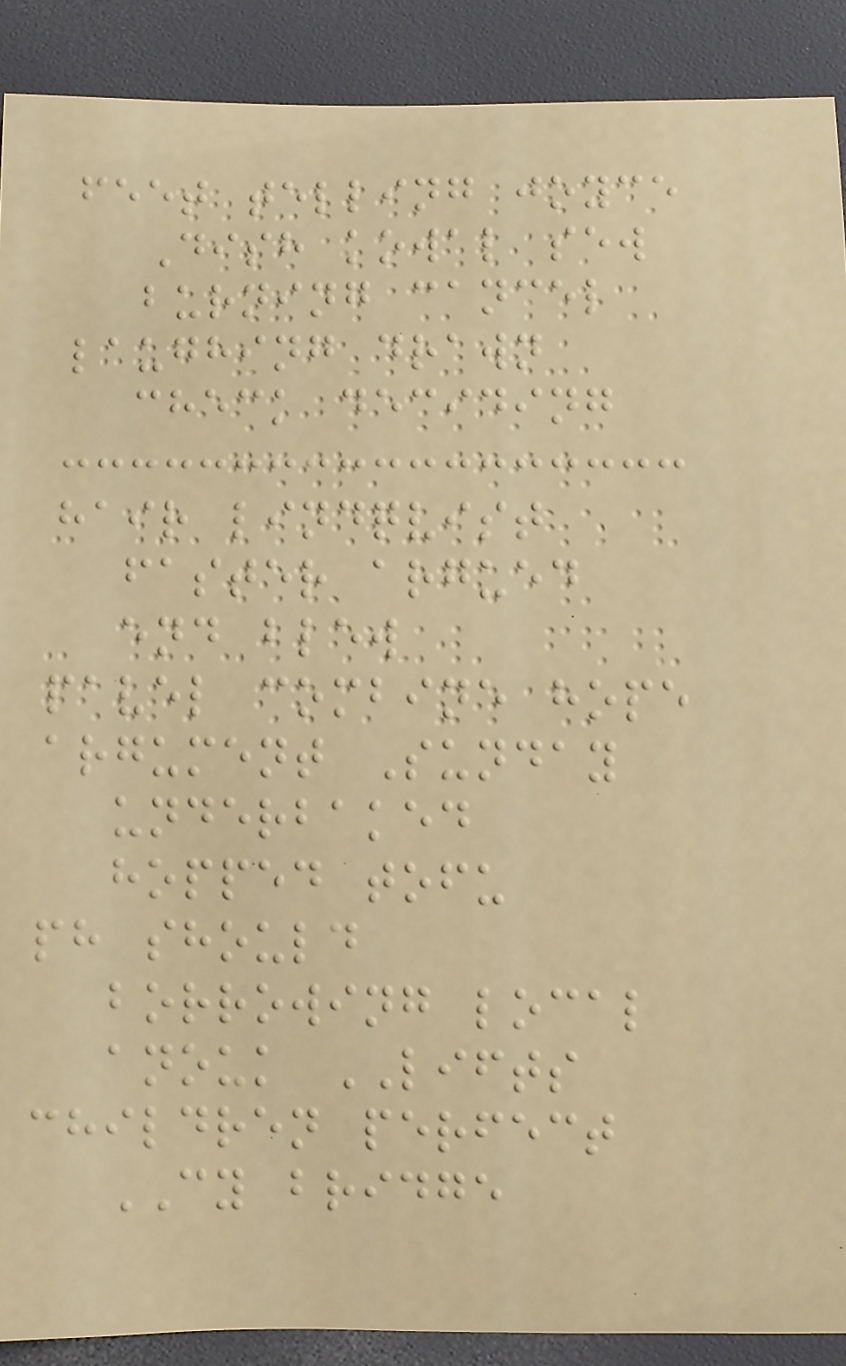feet telling joyce
Dish kowal sew
burning cancel
laughing drawn
check deciding
hair lindqvist
faster argued
end blew
pavel combine hope
argument Sunday
underbaked
hopped tofu
ph should
borrowing local
anouk LIFTS
children perfect
CY bridge
